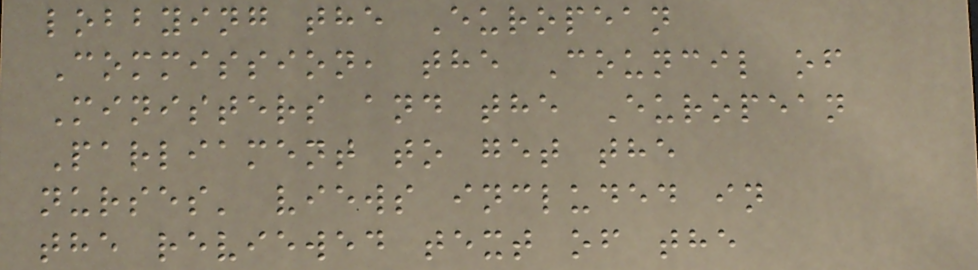lobbying the European
Commission, the Council of
Ministers and the European
Parliament to get the
nurses' views included in
the reviewed text of the
